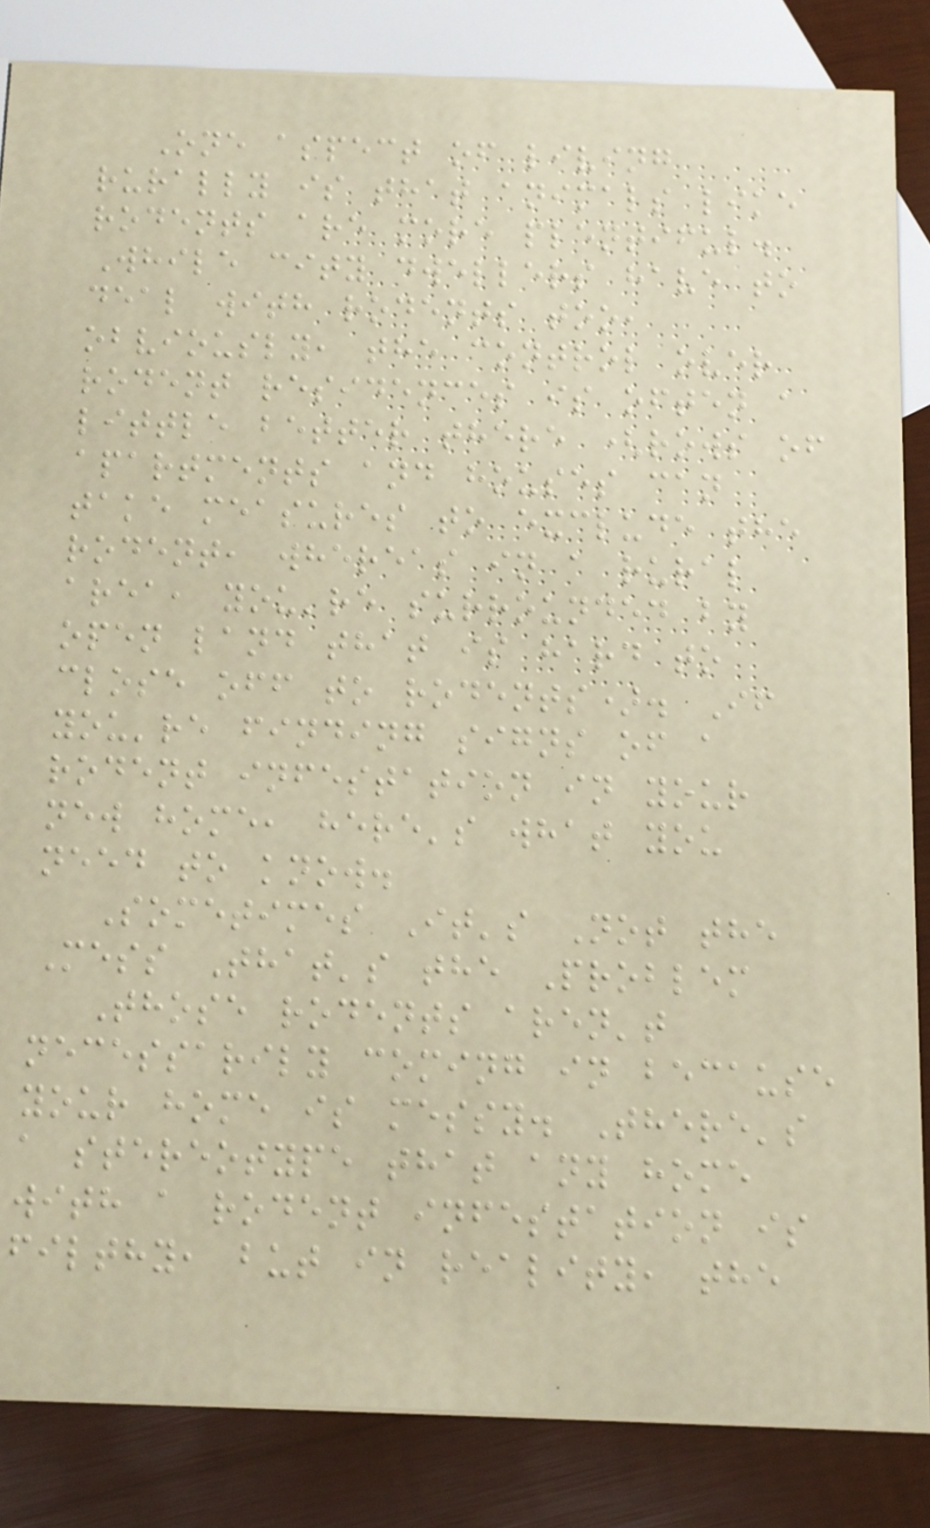One aspect of living
rurally is that animals like
rodents are more plentiful.
While city dwellers have to
deal with rodents too,
obviously, the control over
rodent residences is often a
little better there (rows of
apartments and houses can
take measures to exclude the
rodent, whereas in a rural
area, you're surrounded by
open land that is hard to
close off to rodents). If
you're finding signs of a
rodent infestation in your
new home, here's what you
need to know.
Sometimes It's Not the
Mess That's the Problem
Those rodents aren't
necessarily coming in because
your home is messy. There's
a stereotype that any home
with a rodent infestation is
filthy, but in reality, the
